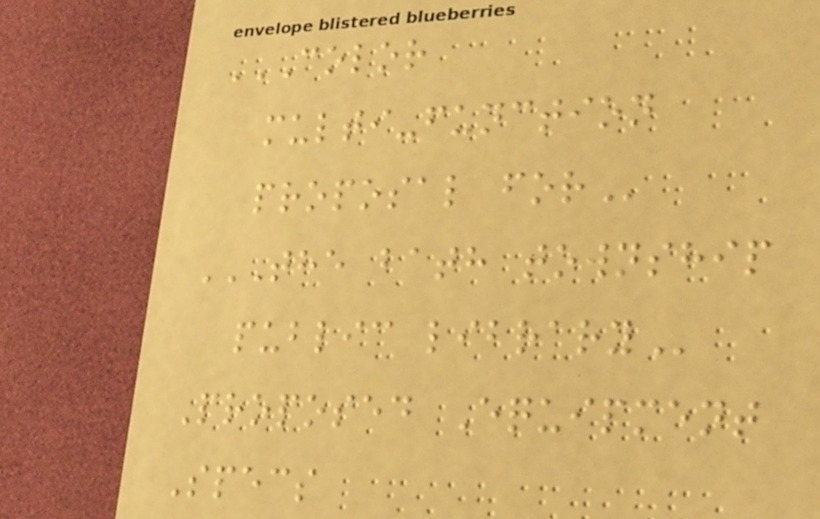COLOR
MULTI-FUNCTION
PROPOSAL FOR
THE BATH TOWNSHIP
PUBLIC LIBRARY
Proposed Equipment
Specs
